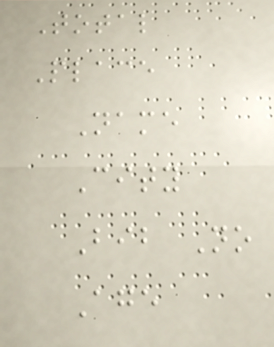Total
Place
Name
City
Bib No
Age
